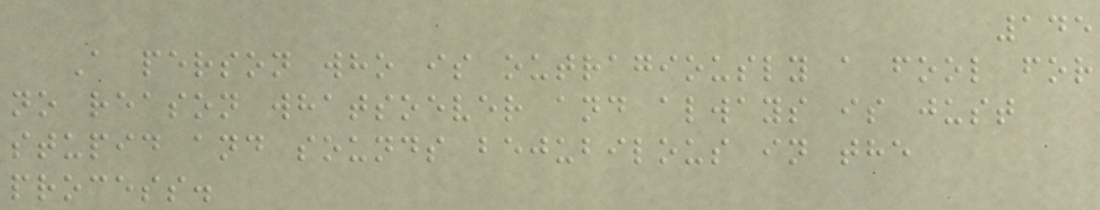145
A person who is outragiously a fool for
no reason whatsoever and always is just
stupid and sounds bejubilous in the
process.
